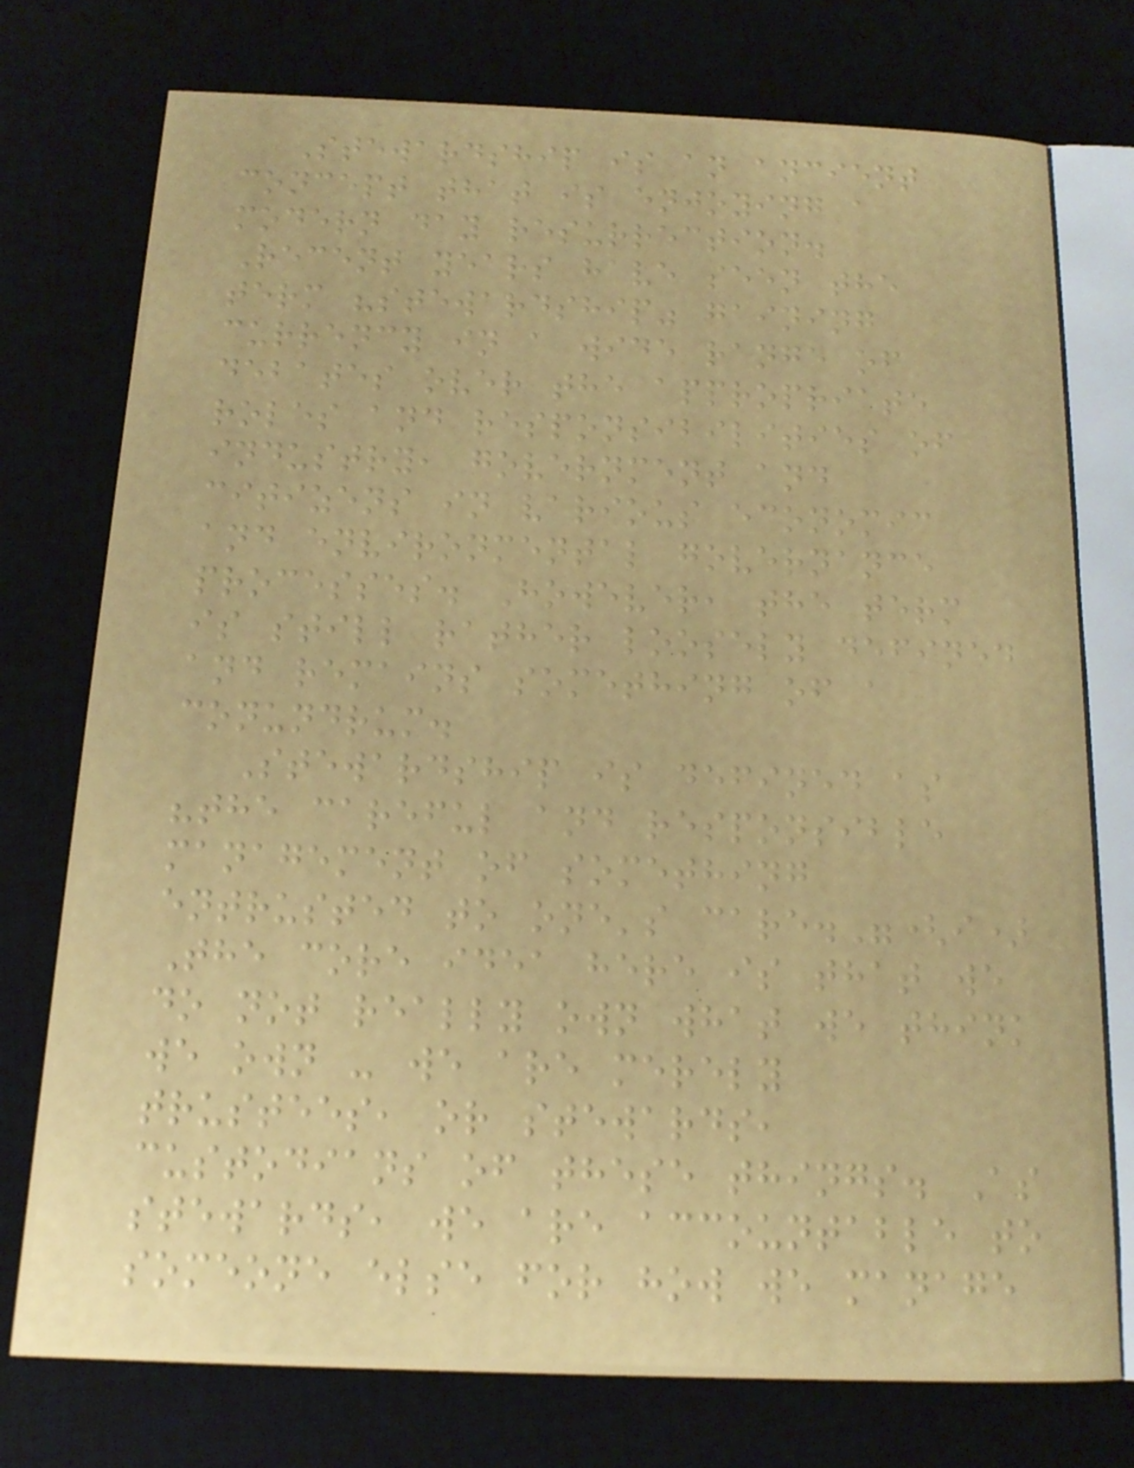Stewardship is an ancient
concept that is enjoying a
modern day resurrection.
Recent years have seen the
term "stewardship" gaining
currency in a wide range of
debates over the appropriate
roles and responsibilities of
industry, government and
citizens in various economic
and environmental governance
processes. However, the term
is still rather loosely defined
and remains something of a
conundrum.
Stewardship is defined as
"the careful and responsible
management of something
entrusted to one's care."(i)
The core idea here is that we
do not really own what we think
we own - we are merely
trustees, or stewards,
custodians of these things. As
stewards, we are accountable to
someone else for how we manage
